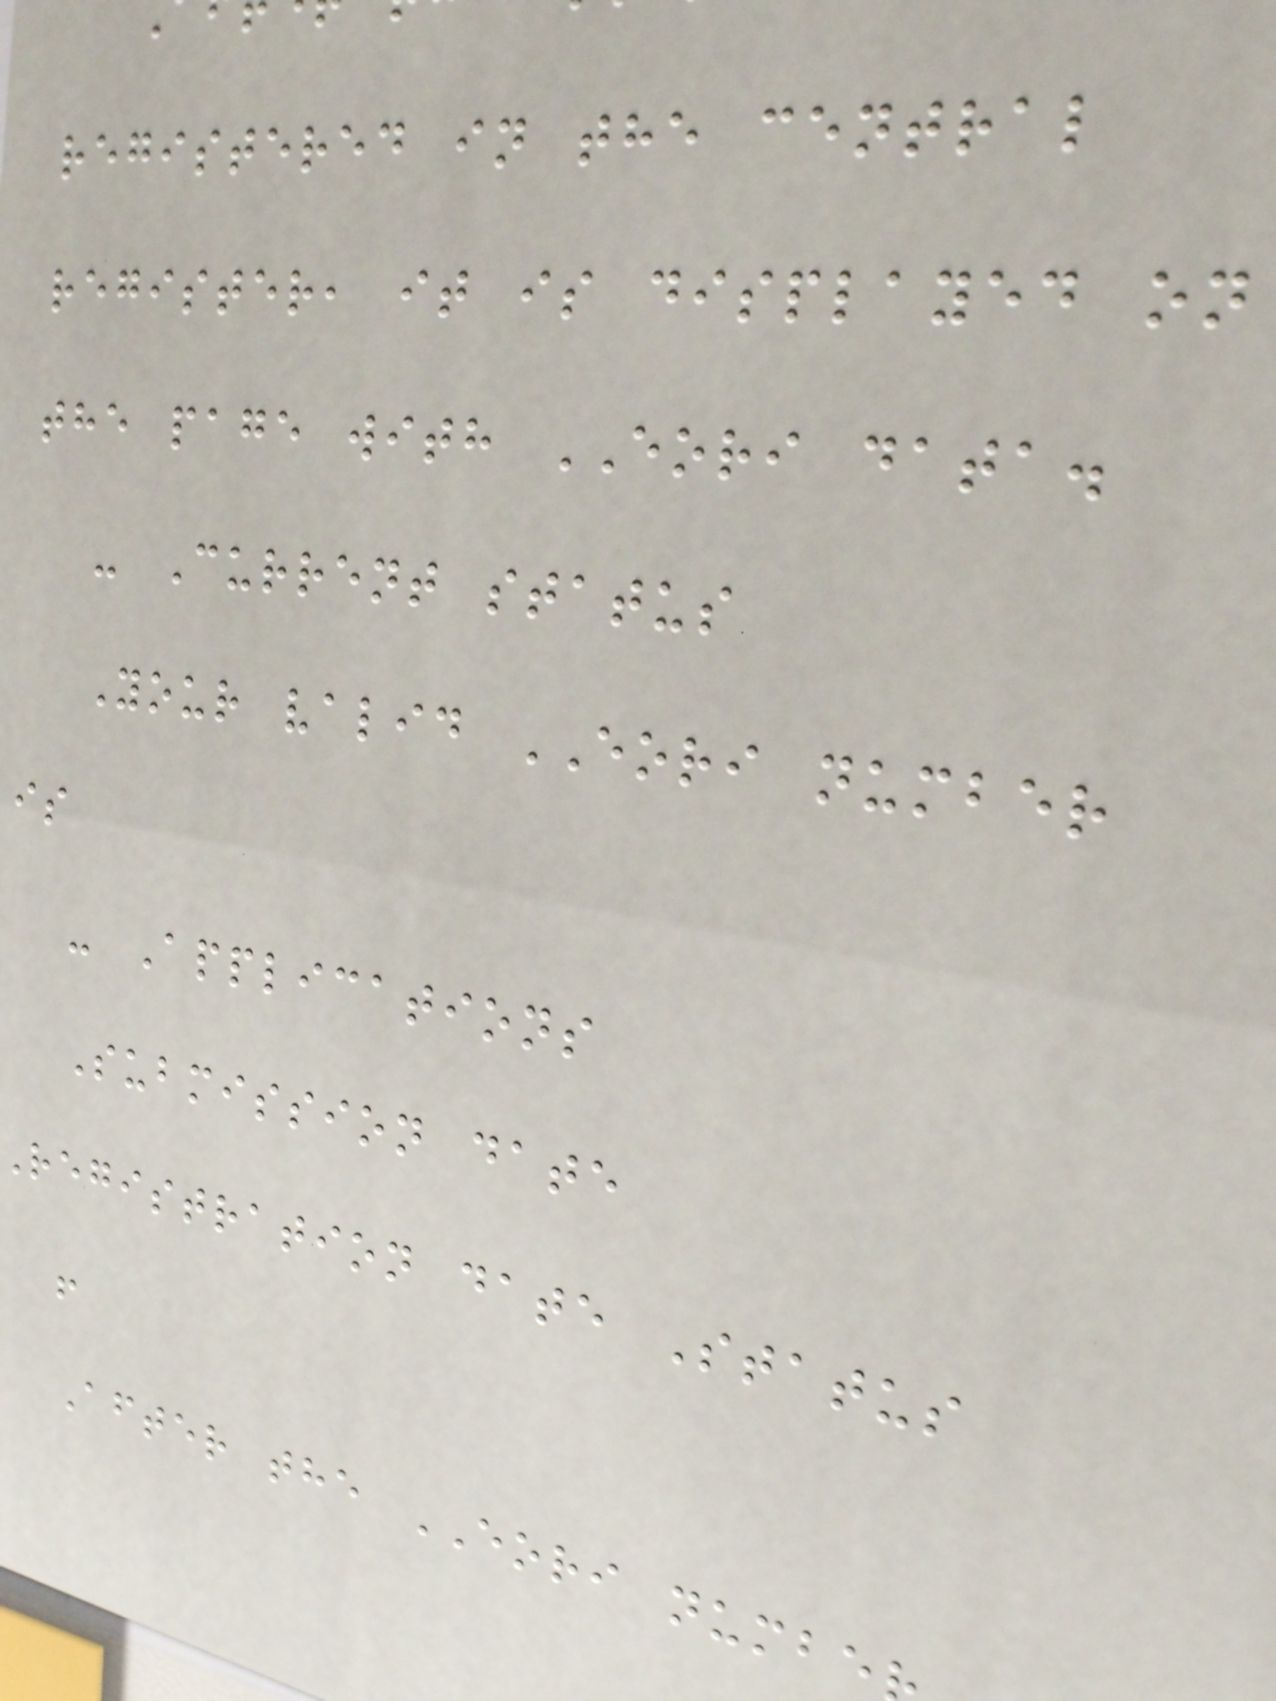registered in the central
register, it is displayed on
the page with EORI data.
- Current status
Your valid EORI number
is
- Applications
Submission date
Registration date Status
!
After the EORI numbe
